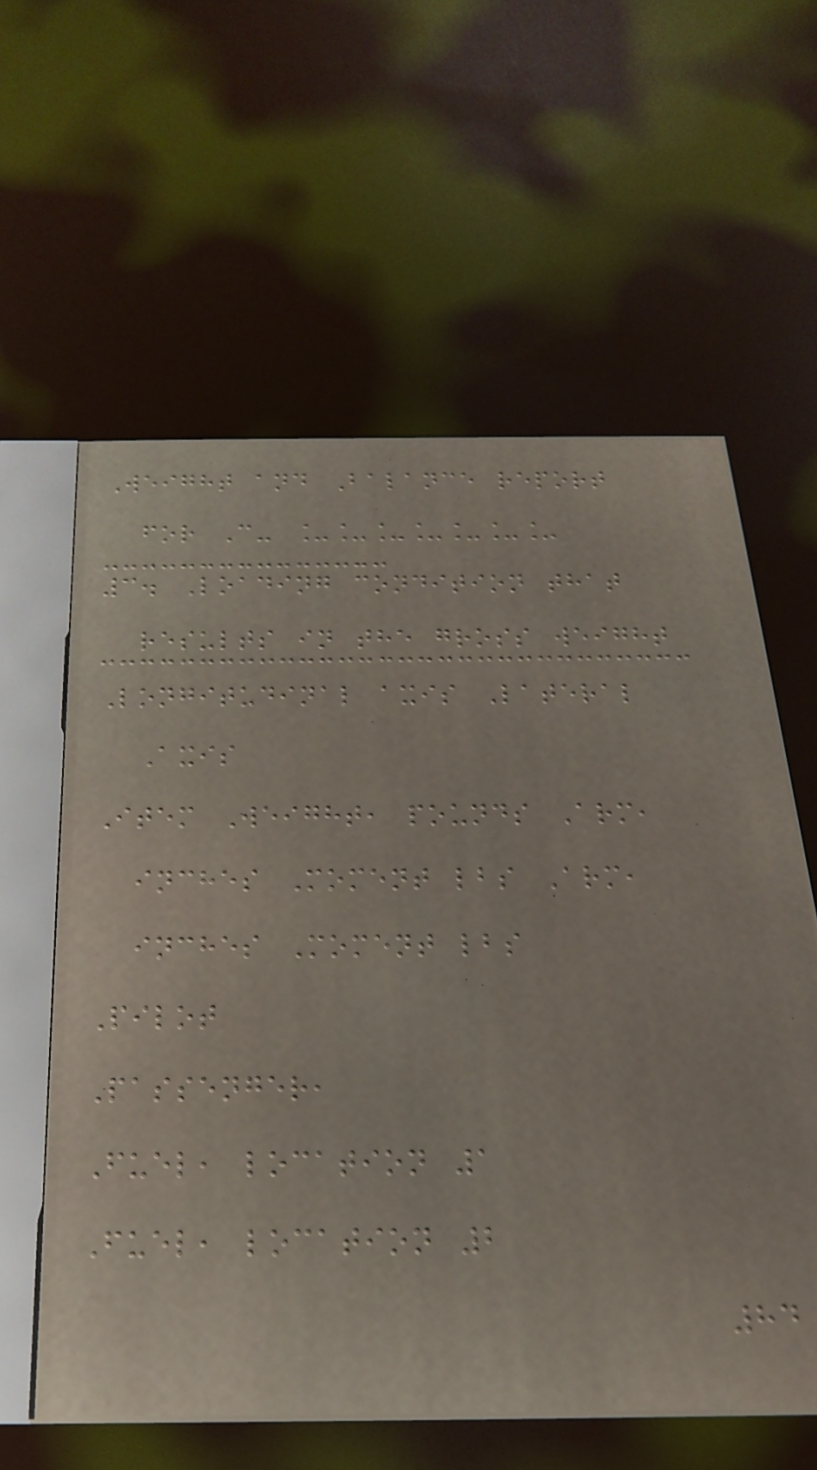Weight and Balance report
for C- _______
3. Loading condition that
results in the gross weight
Longitudinal axis Lateral
Axis
Item Weight, pounds Arm,
inches Moment lbs Arm,
inches Moment lbs
Pilot
Passenger,
Fuel, location 1
Fuel, location 2
84
